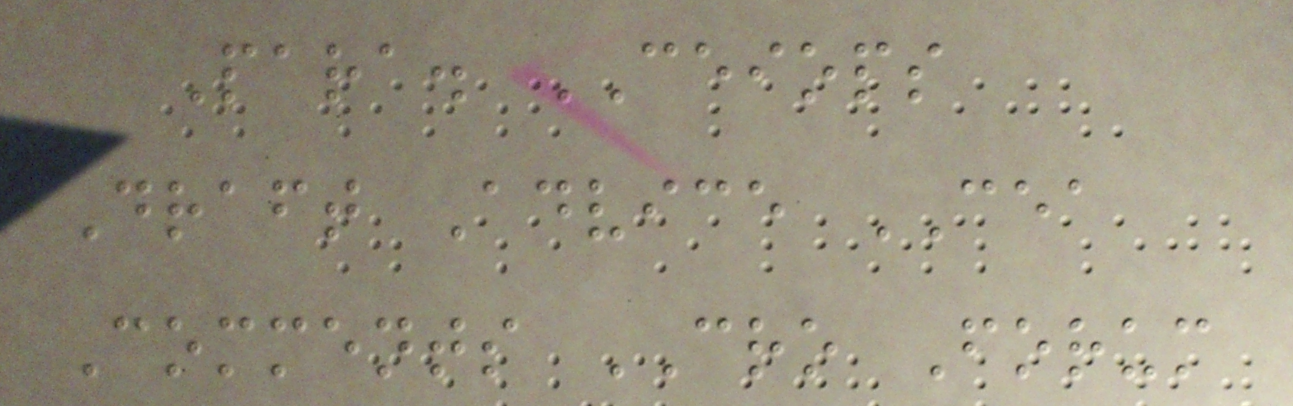Para. CEIOPS
Draft Advice CEA
Comments CRO Forum
